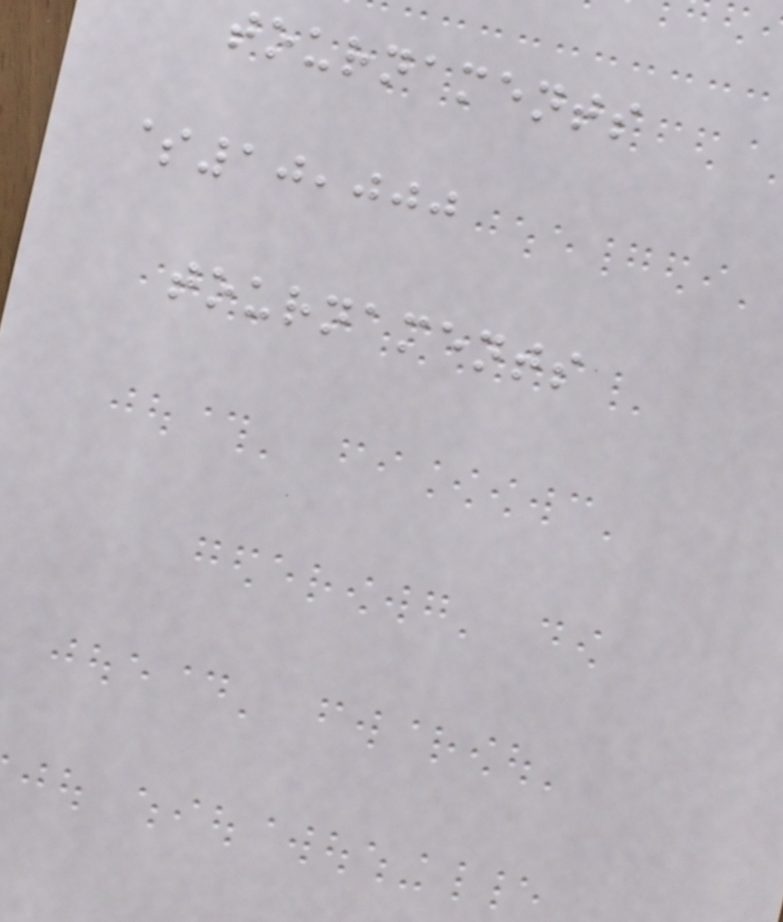tournaments
$10,000
tournaments
